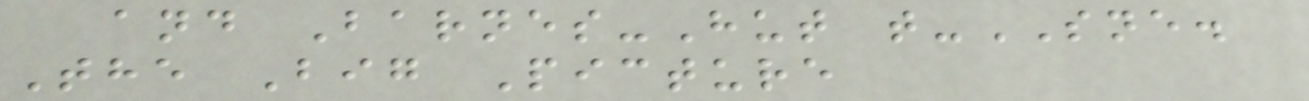and Barnes-Hut t-SNE.
The Big Picture
